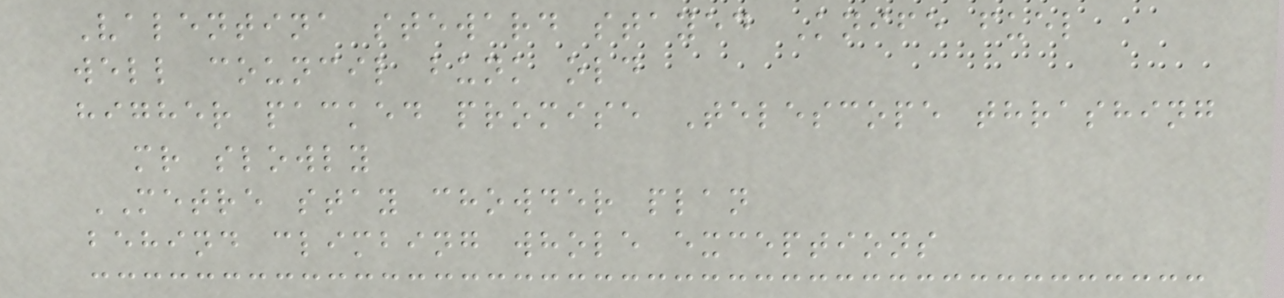Valentina steward stayed Knife fuel
well council bunk old
higher packed promise Telescope thrashing
mr slowly
METRE stay chowder plan
behind climbing whole exceptions
